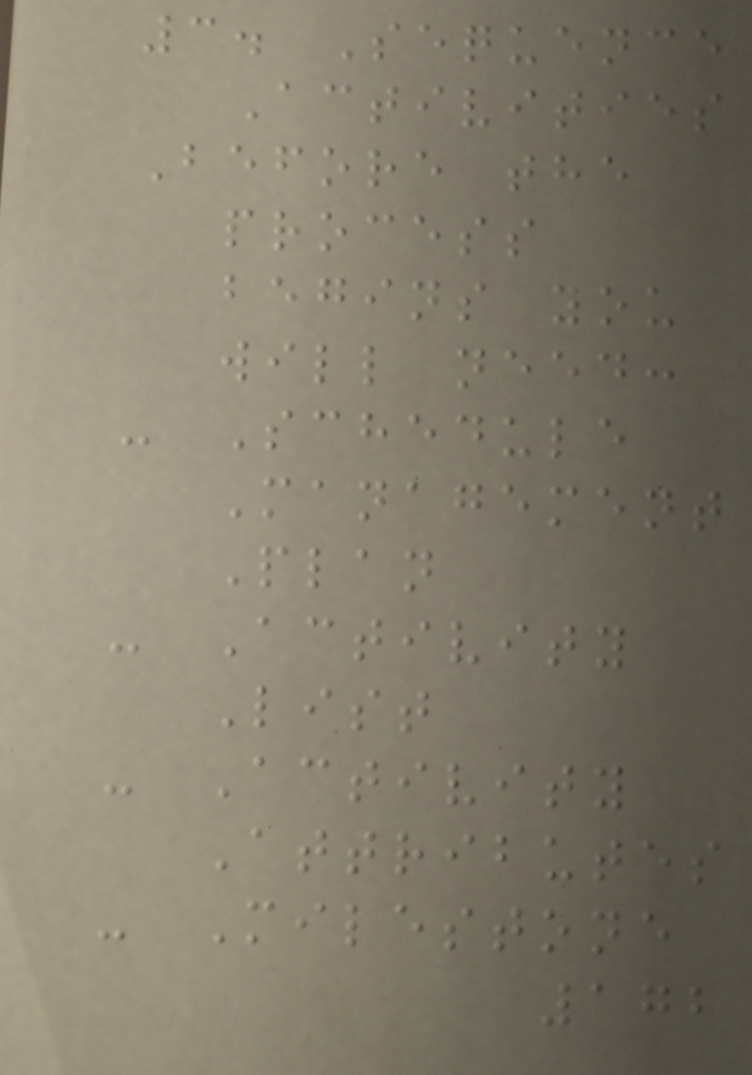3. Sequence
Activities
Before the
process
begins you
will need:
- Schedule
Management
Plan
- Activity
List
- Activity
Attributes
- Milestone
172
